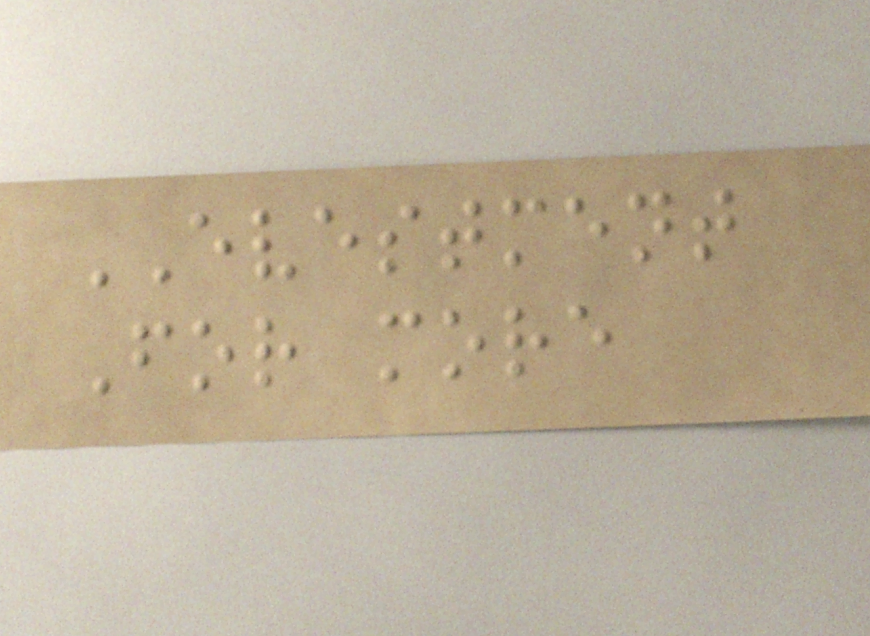EVESTMENT
For more
